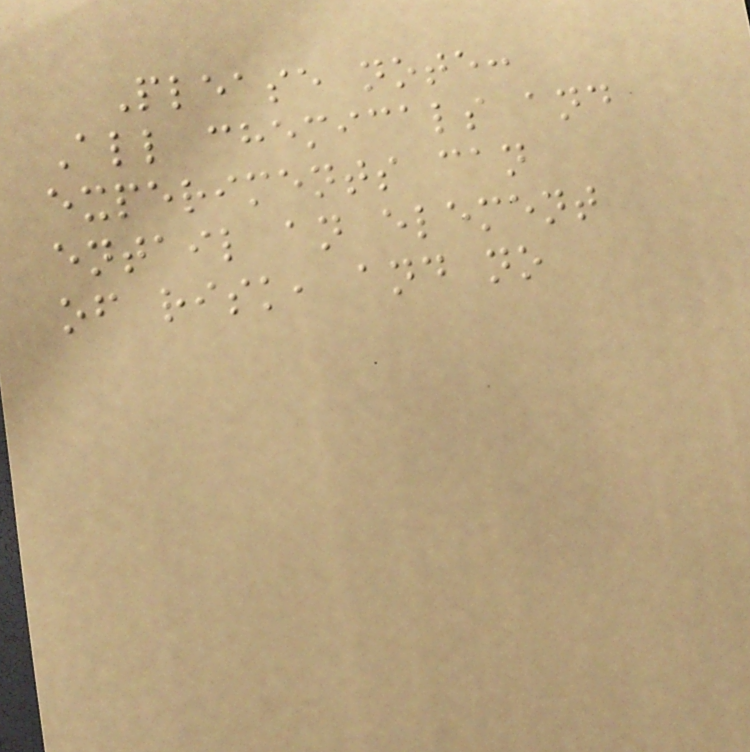Please note:
All chemicals and
experiments can
entail an element
of risk, and no
